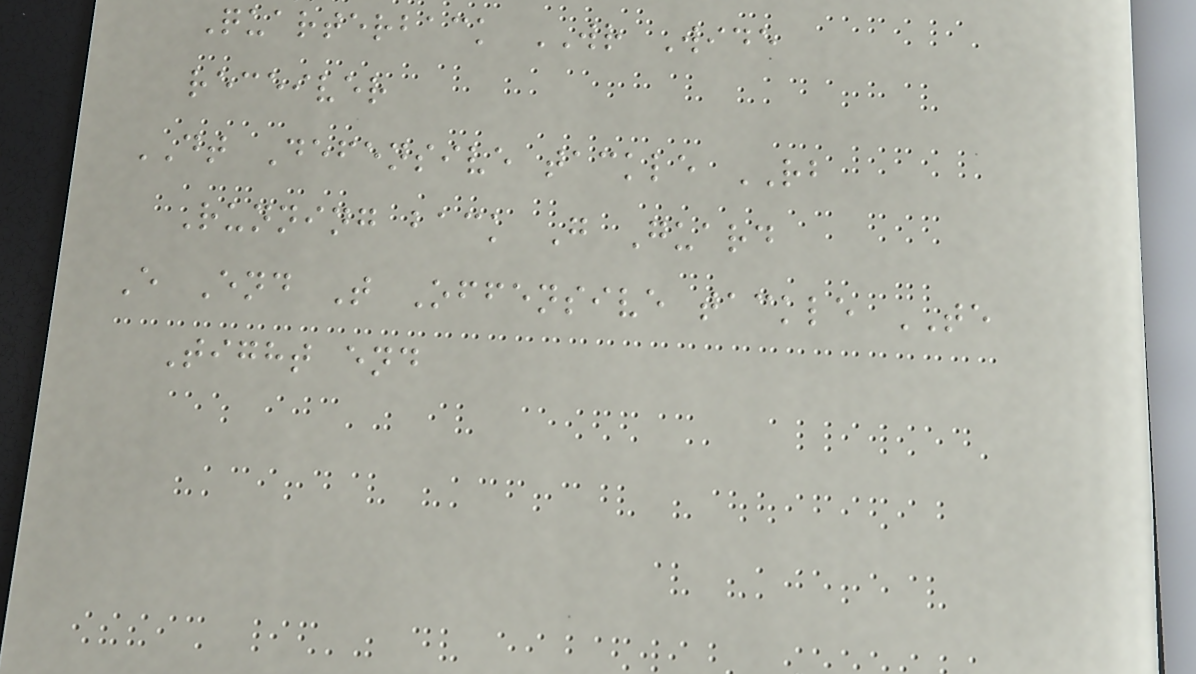Quarterback WR Wide
receiver
DT Defensive tackle RB
Running back G Guard
E End T Offensive tackle TE
Tight end
